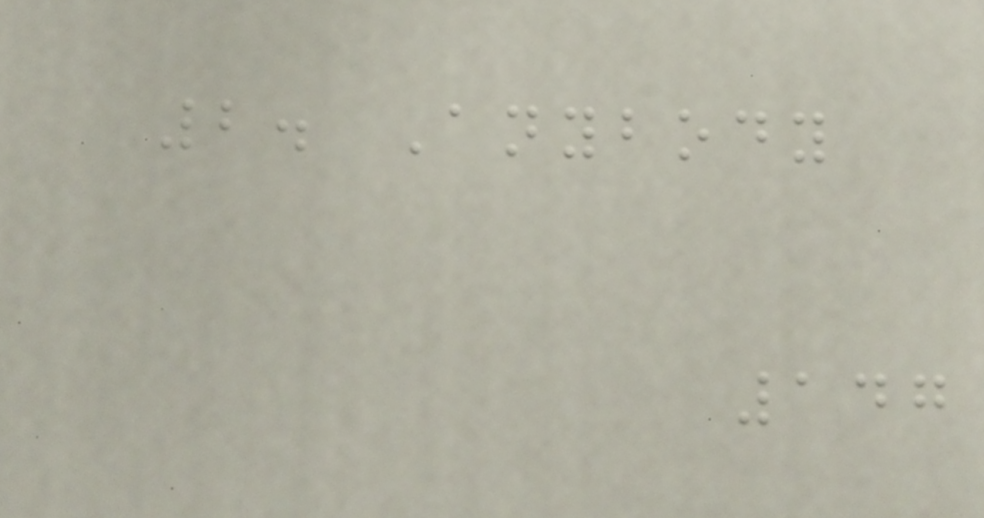2. Anybody
147
